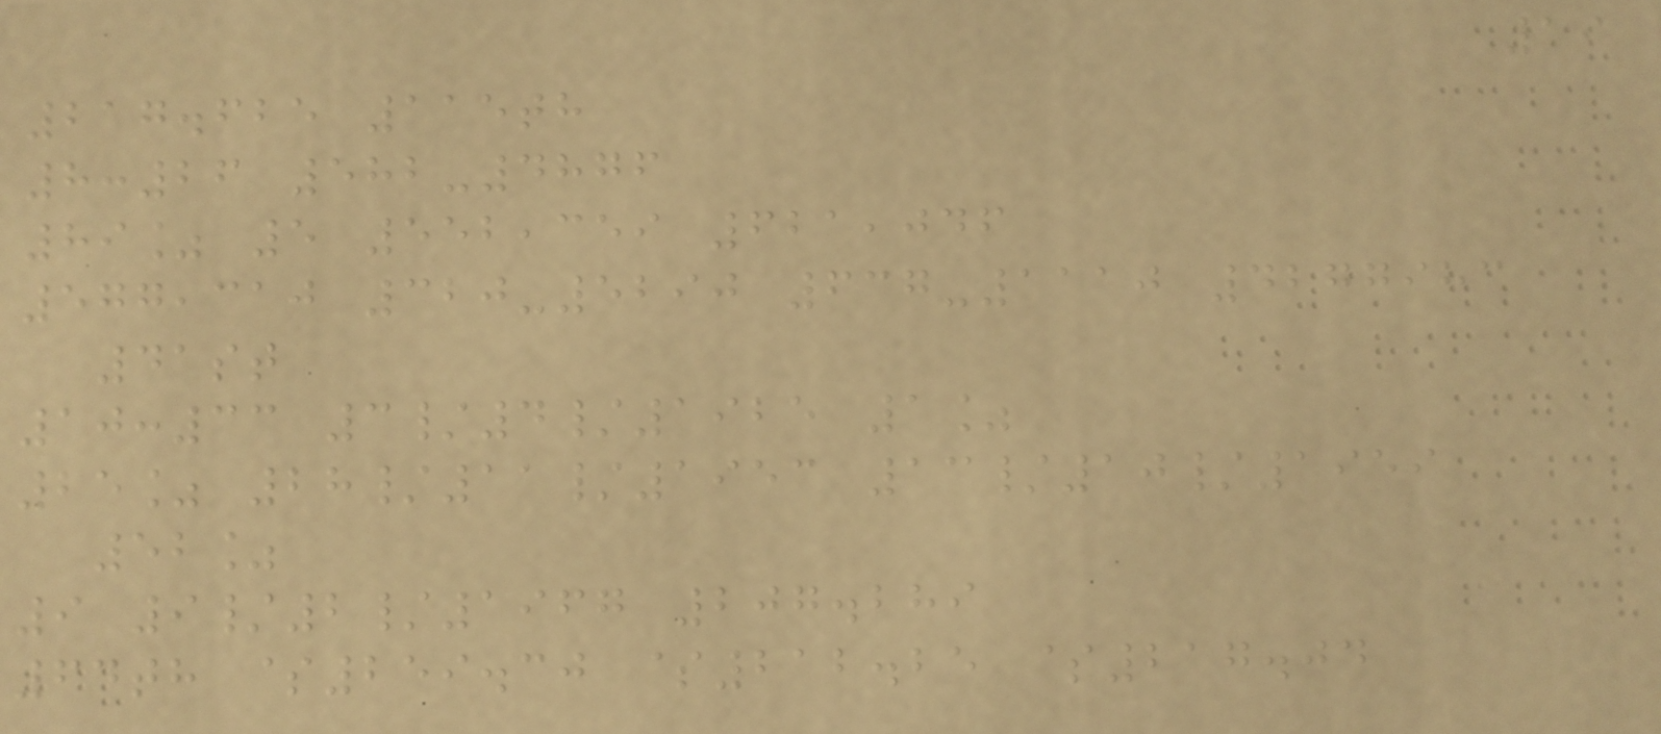19
217.625 115th
8:26 582-4876
89% 5 552,359 621,046
577,310 320-5290 637-1110 4277983
41st
10:33 3/4/1925 1%
25% 28/11/1953 13/10/1959
52%
9 9/2/1967 207.289
64th $259.30 $212.25 $217.04
